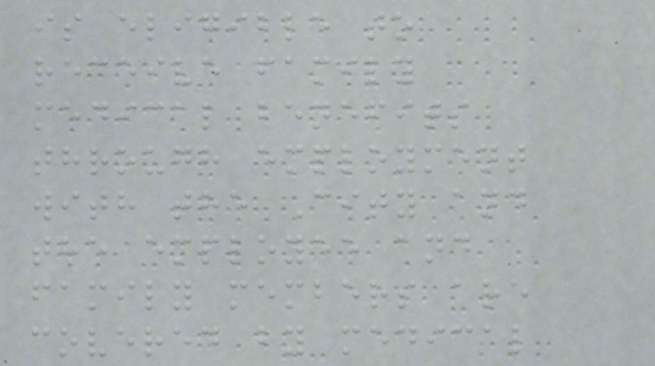is eligible to
receive family
medical benefits
through employment
with the City and
the employee and
family members are
covered by medical
